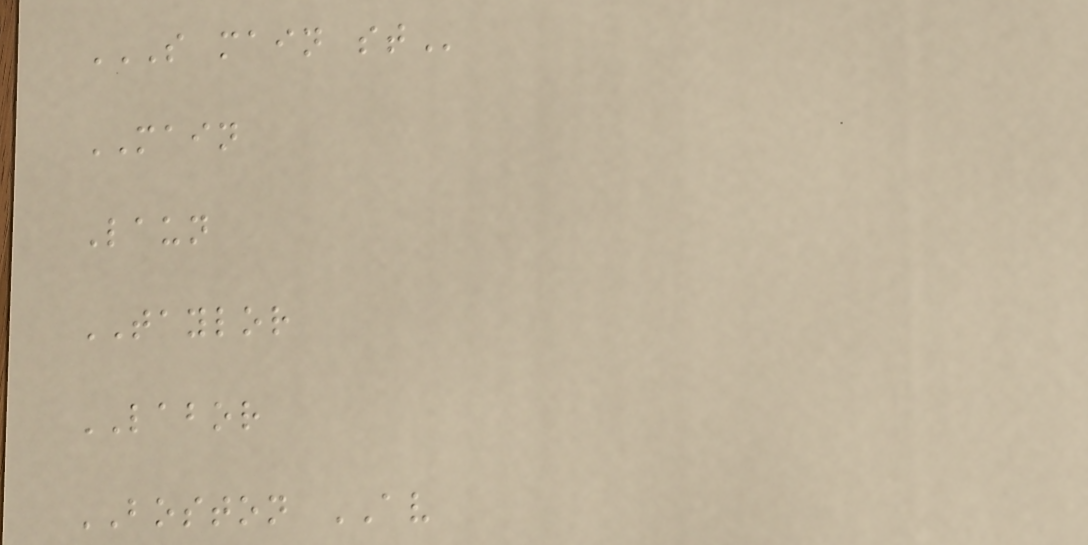S MAIN ST
MAIN
Laun
TAYLOR
LABOR
BOSTON AV
